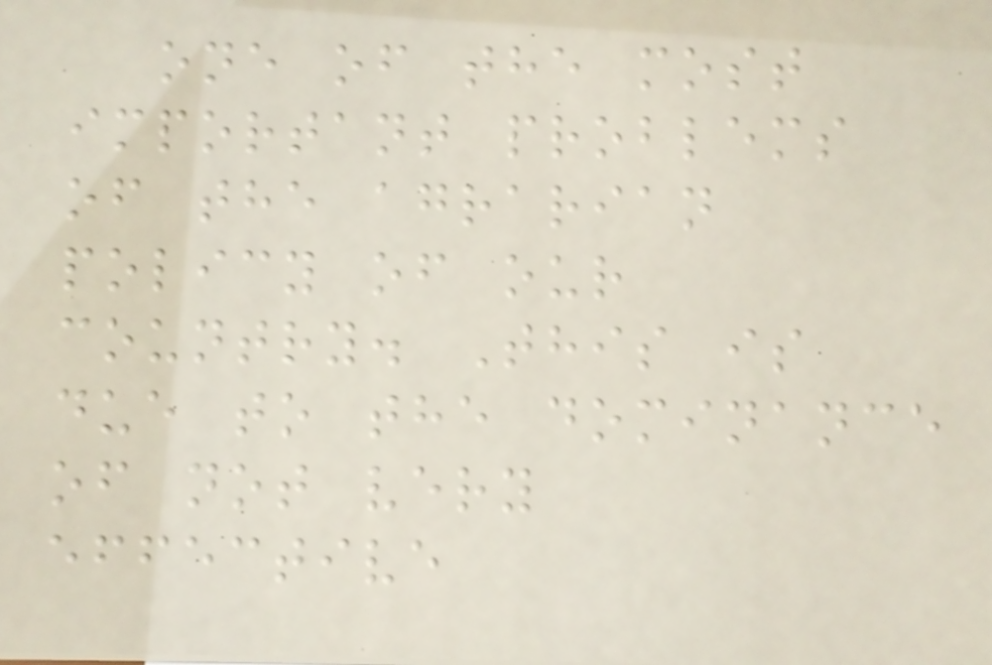one of the most
important problems
of the agrarian
policy of our
country. This is
due to the dominance
of not very
effective
